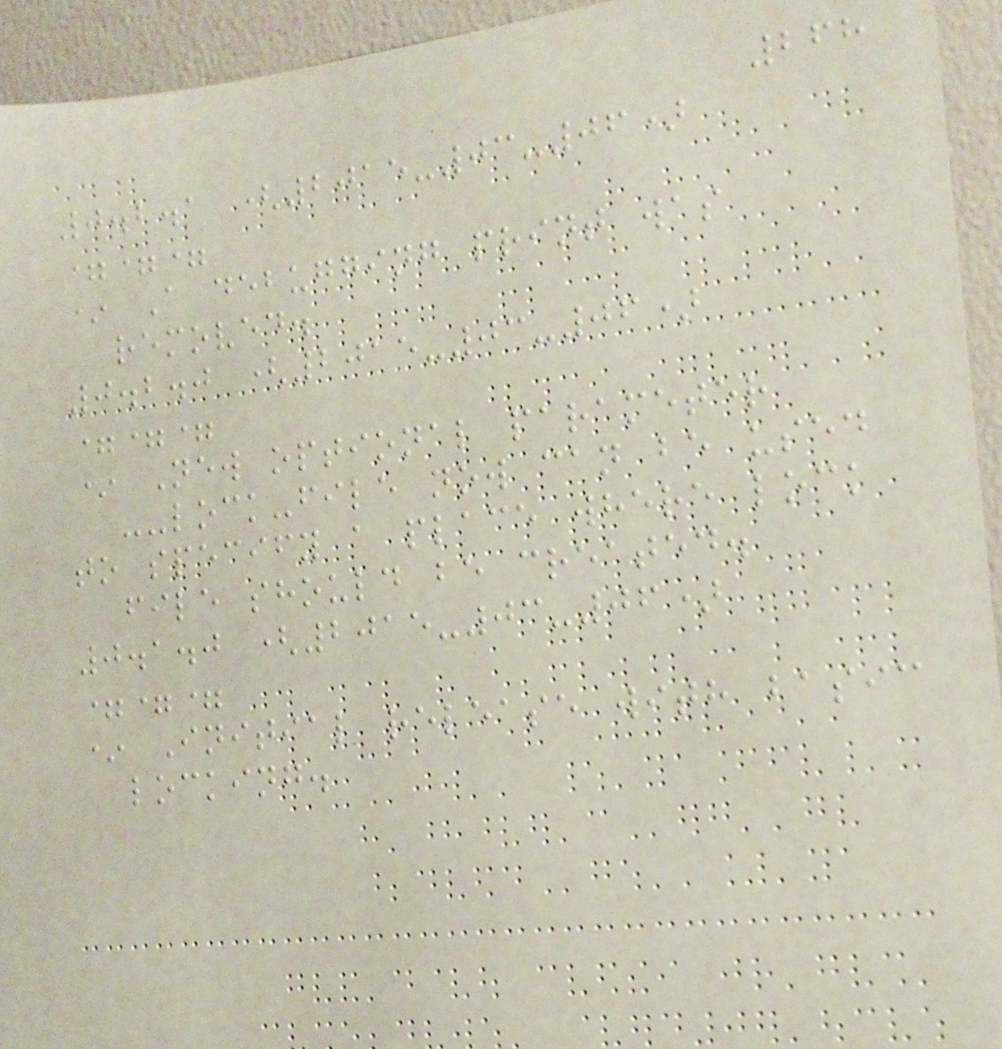268
0.2.1 (2015-03-06)
===
* A debugging print was
removed.
0.2.0 (2015-03-06)
===
* New optional parameter
--lock-file now can be used
to specify a place where lock
file should be created.
0.1.0 (2015-03-06)
===
* Initial release with basic
locking.
